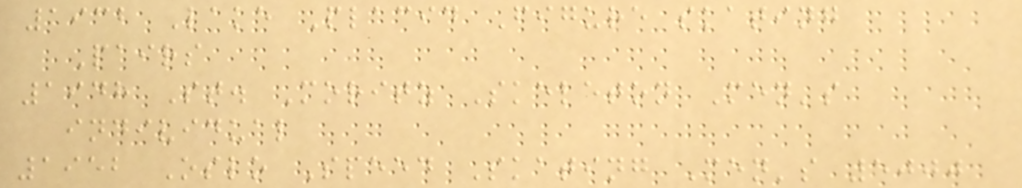1932 Lake Placid Figure skating
Pairs
1948 St. Moritz Skeleton Men's
individual
1952 Oslo Speed Skating Men's 5000
